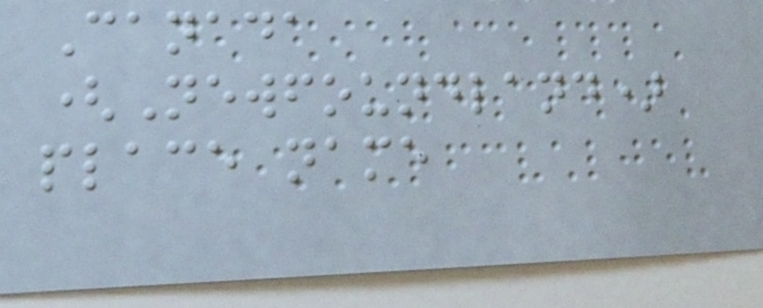Canada
(Newfoundland)
place name
